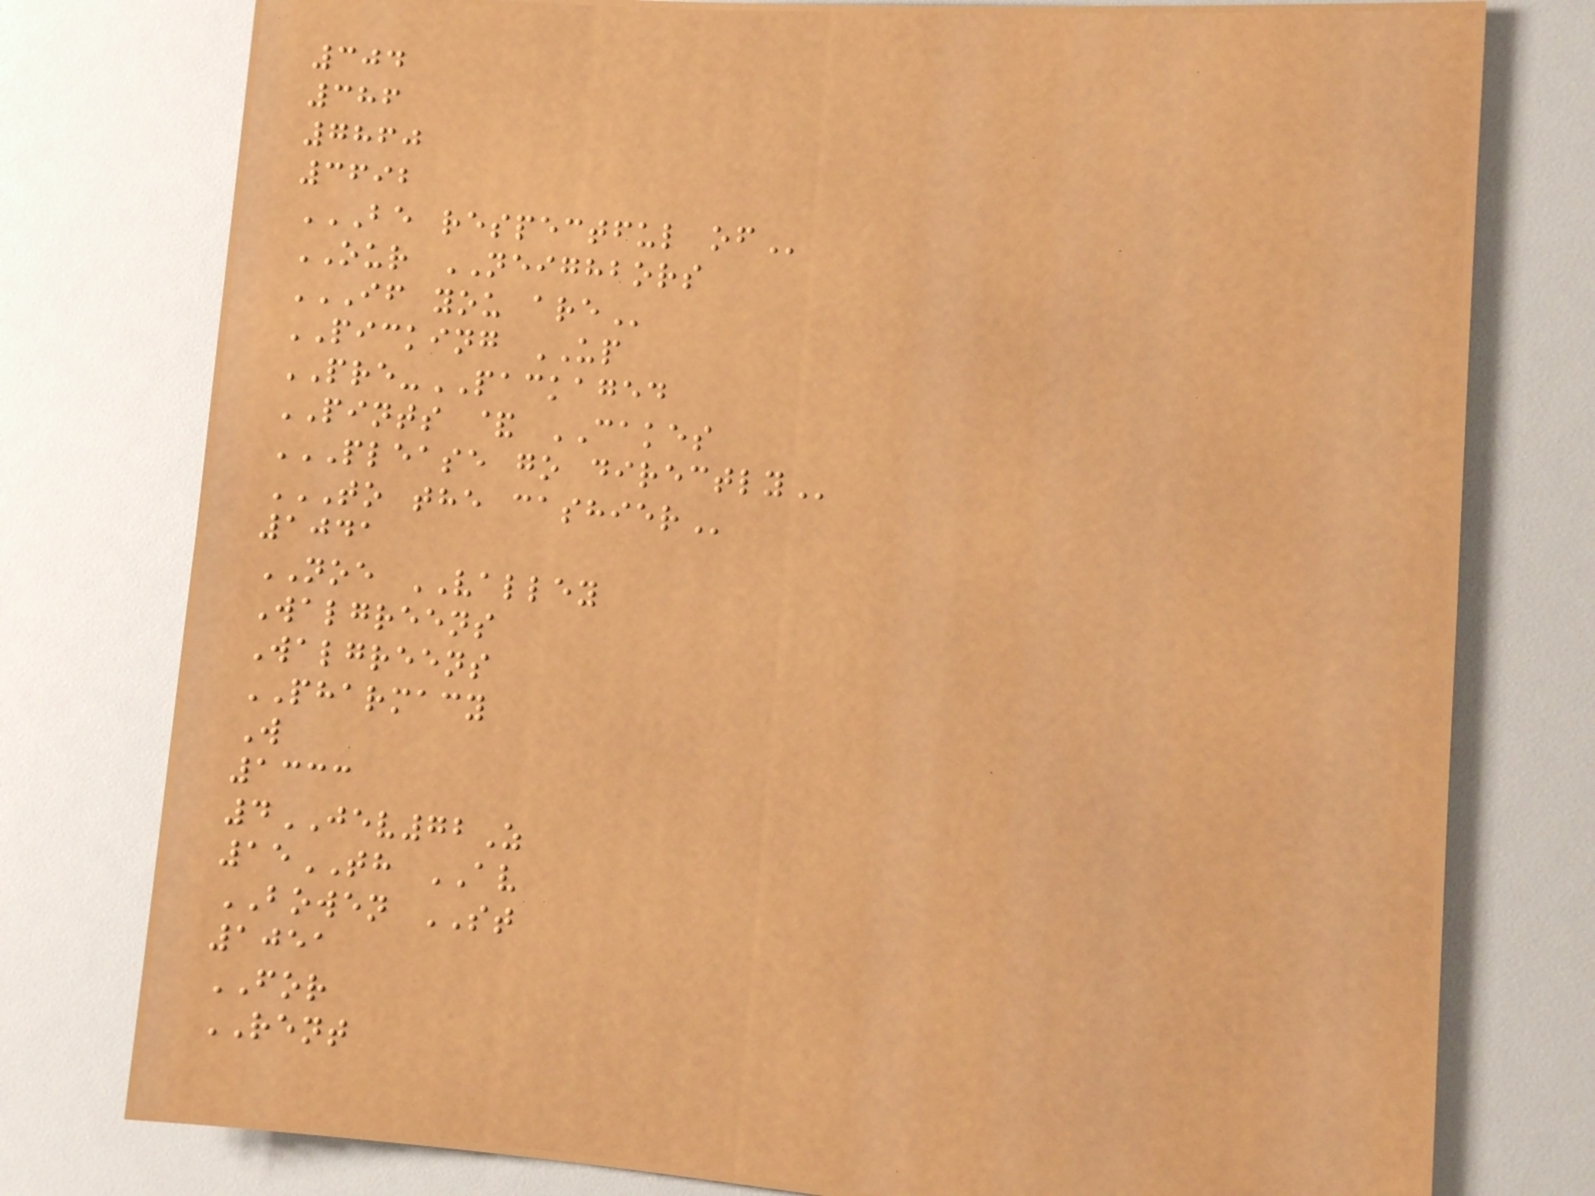304
386
7860
3692
BE RESPECTFUL OF
OUR NEIGHBORS
IF YOU ARE
PICKING UP
PRE-PACKAGED
PINTS & CAKES
PLEASE GO DIRECTLY
TO THE CASHIER
1041
NOE VALLEY
Walgreens
Walgreens
PHARMACY
W
1333
4JEV72Z
15TH AV
BOWEN ST
1051
FOR
RENT
